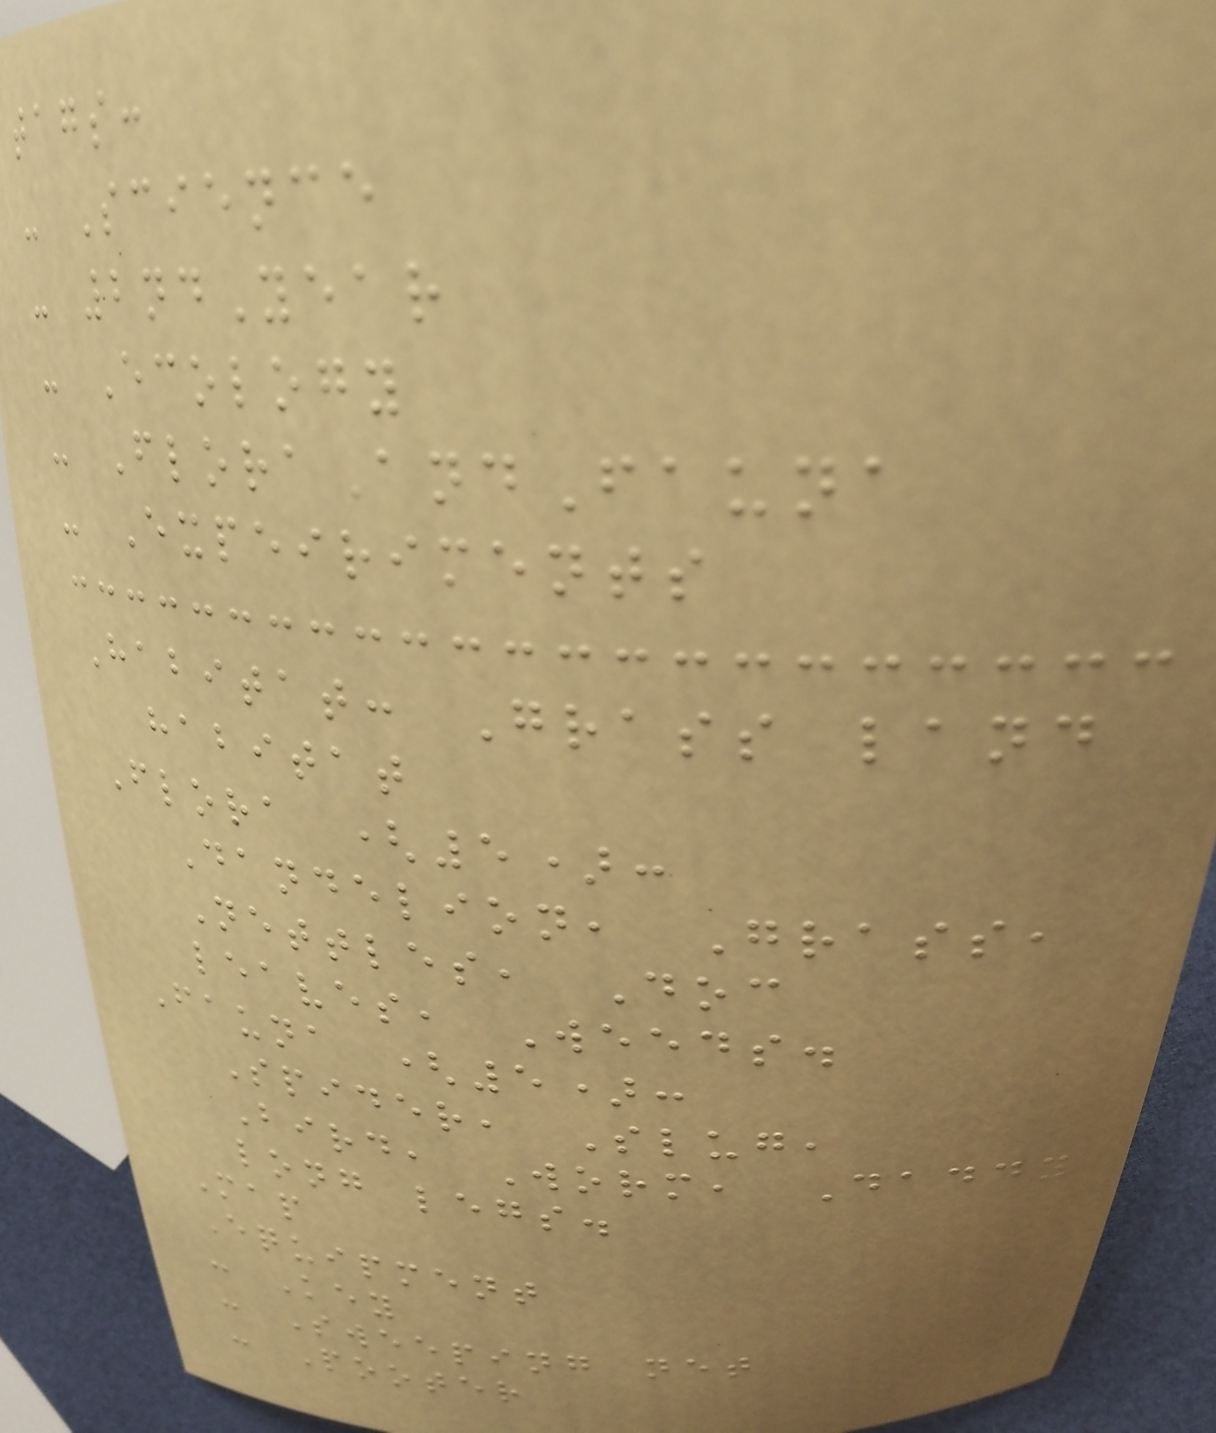tags:
- Science
- 2ndYear
- Ecology
- FloraAndFauna
- Expeiriments
Habitat: Grass land
habitat
Flora (5):
Dandelion, Grass,
Nettles, Doc
leaves, Weeds.
Fauna (5):
Spider, Slug,
Bird, Worm, Daddy
long legs.
Map
Equipment
- Key
- Sweeping net
- Pooter
